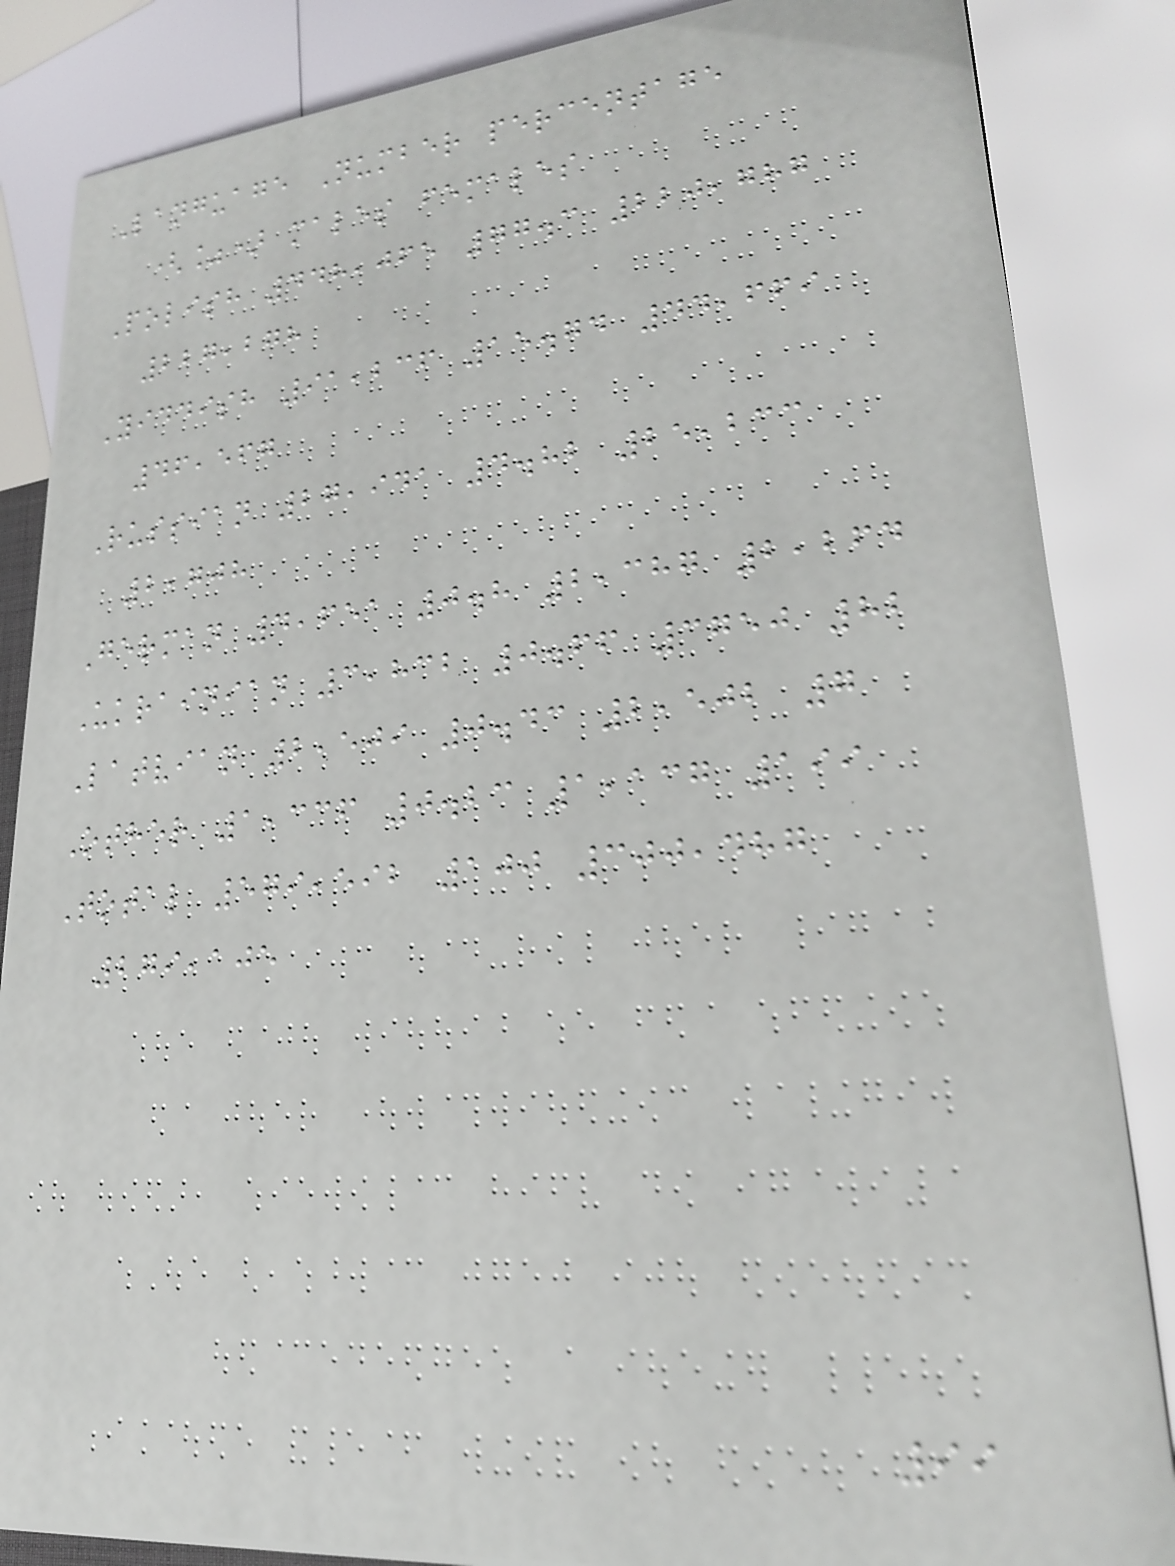Language Number percentage
(%) males females
Polish 448,065 77.3 220,787
227,278
Yiddish 91,236 15.74 44,669
46,567
Russian 27,941 4.82 25,233
2,708
German 4,651 0.8 2,387 2,264
Ukrainian 3,832 0.66 3750 82
Latvian 2,509 0.43 2,502 7
Other 1,336 0.23 1,137 199
Total 579,592 100 300,487
279,105
99
